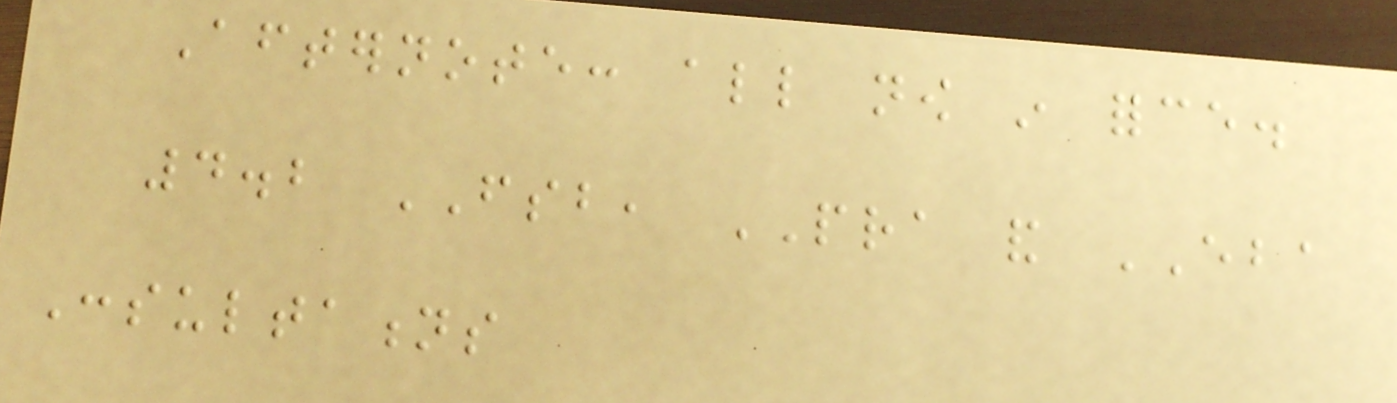Afternote: all now in force.
4.2 FSB, PRA and EBA
Consultations
